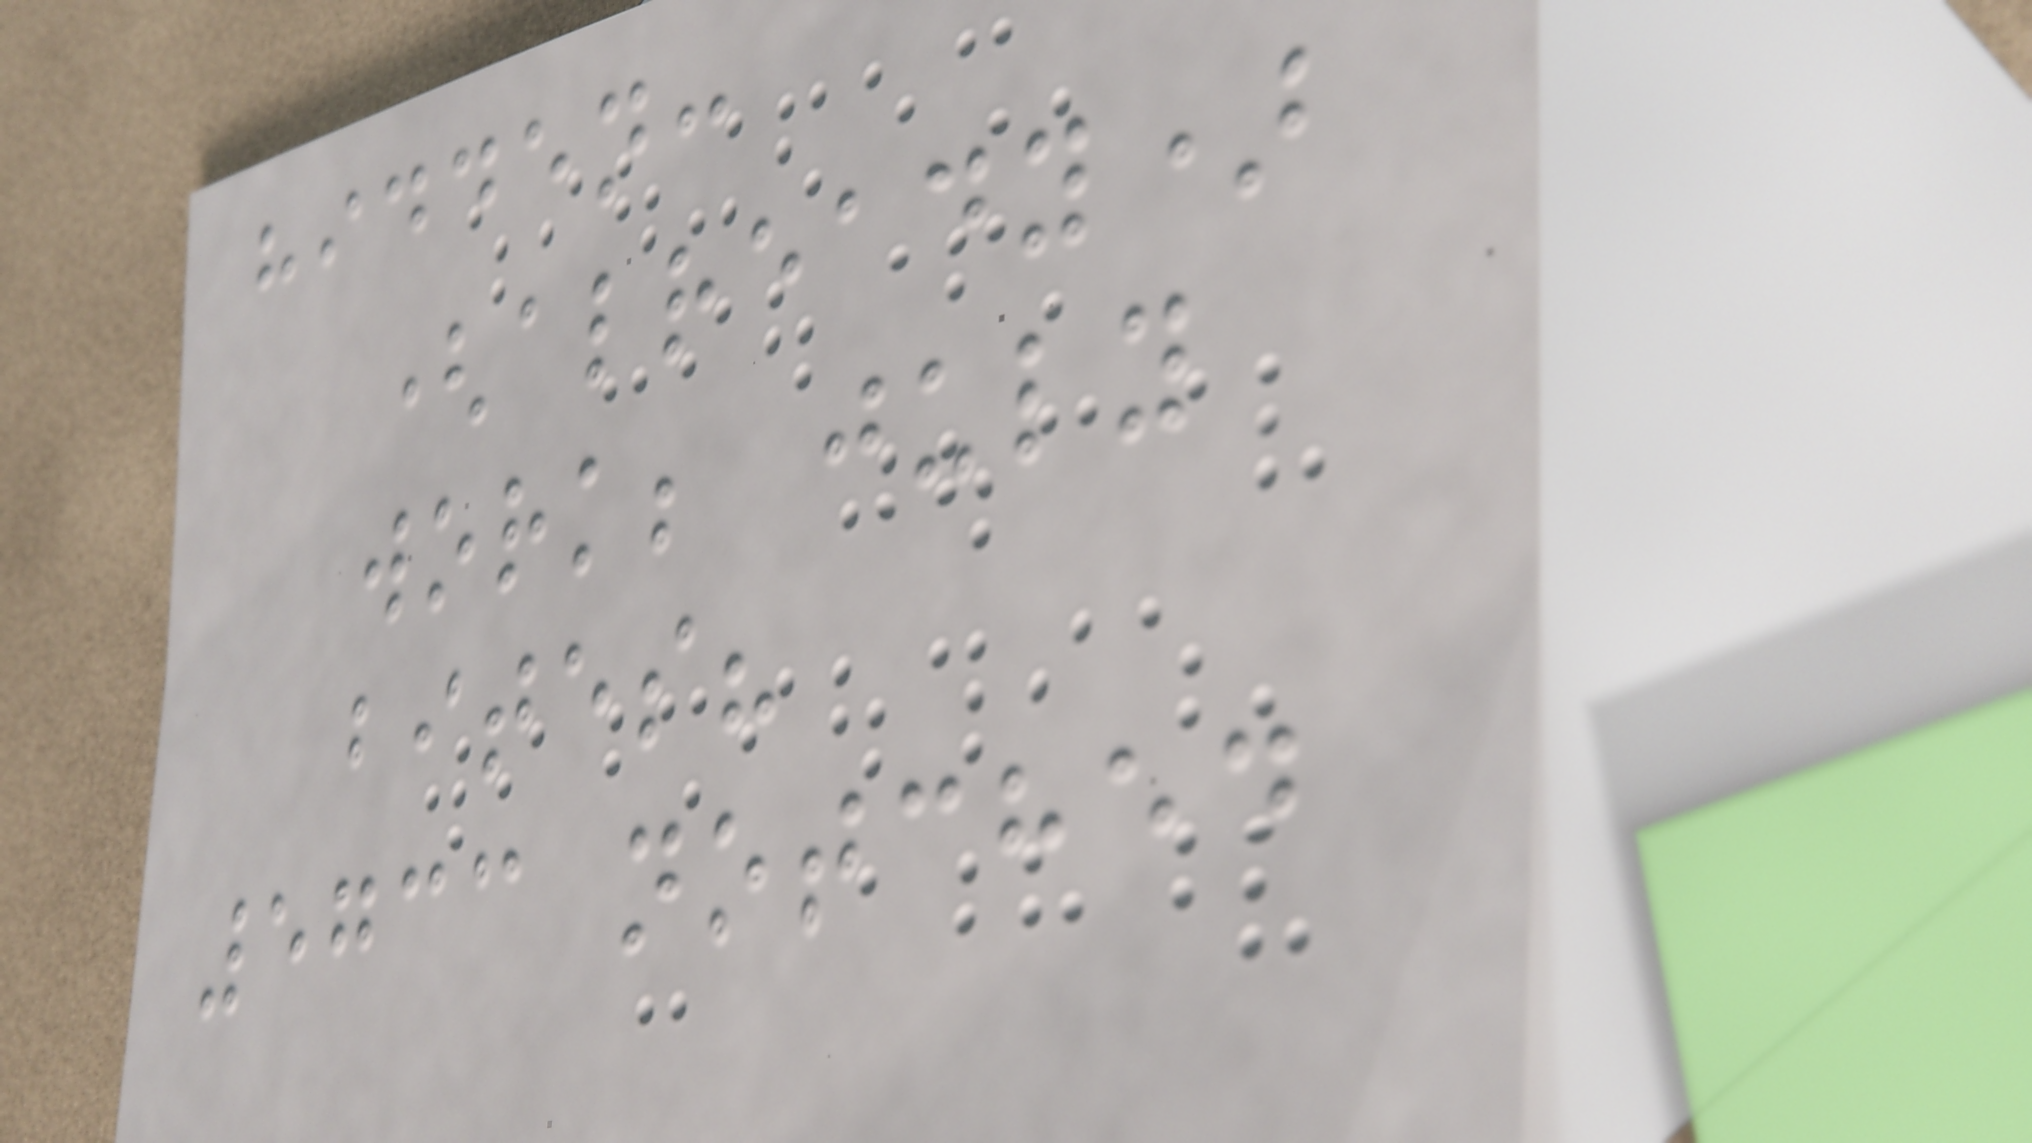hidden:
(already)
work; july
bites?
5733 notched
